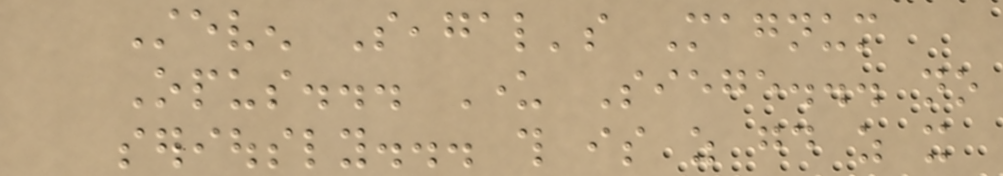Steven Seagal's Magnum
Opus... Under Siege... no
seriously... this is as good as it
